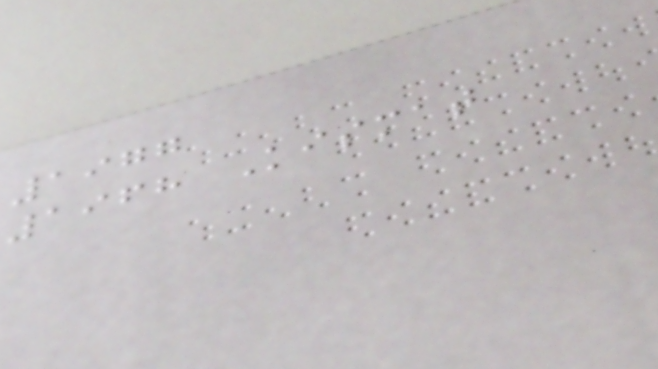1977
1968 Kismat
